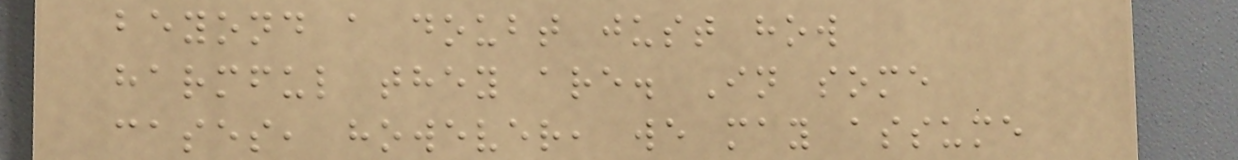beyond a doubt just how
harmful they are. In some
cases, however, we may assume
